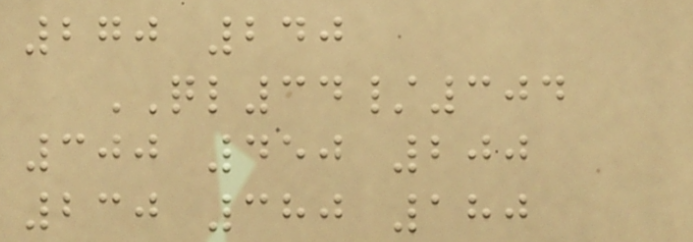270 240
QL34/304
300 450 200
230 380 180
